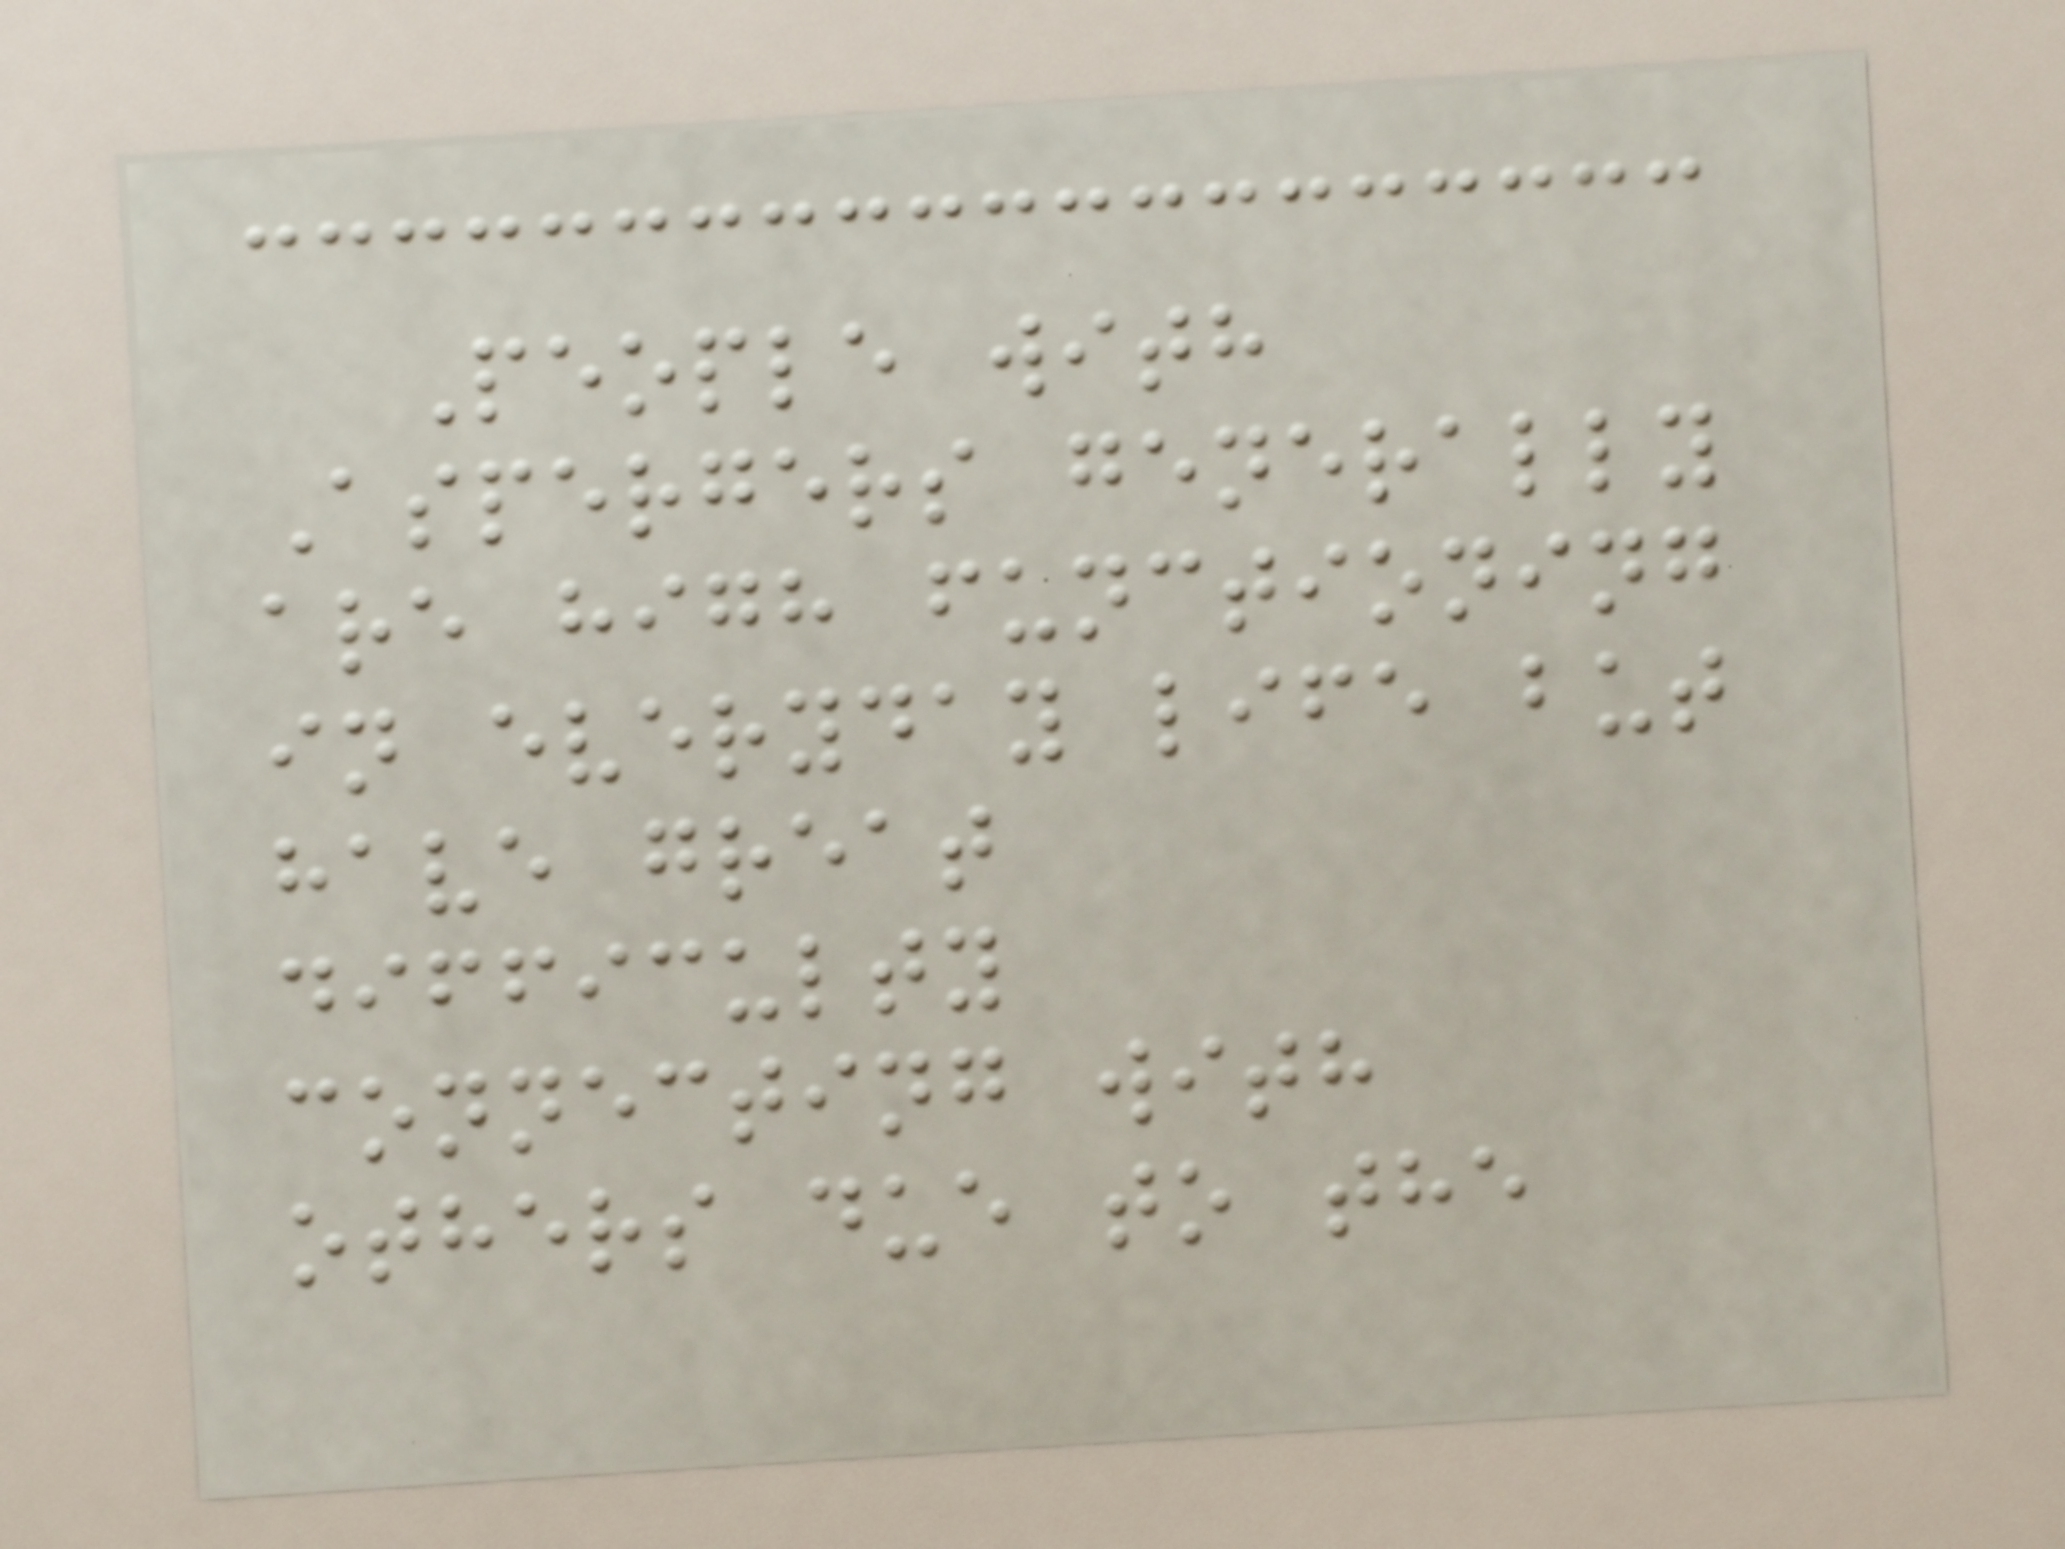People with
Aspergers generally
are high functioning
in everyday life but
have great
difficulty
connecting with
others due to the
